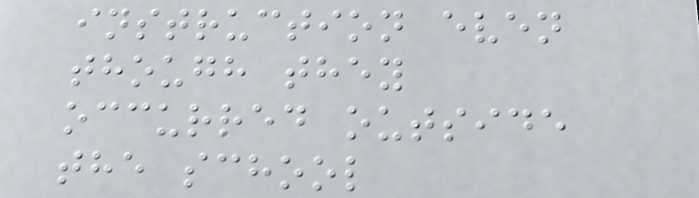instruction even
though they
occurred outside
the school
